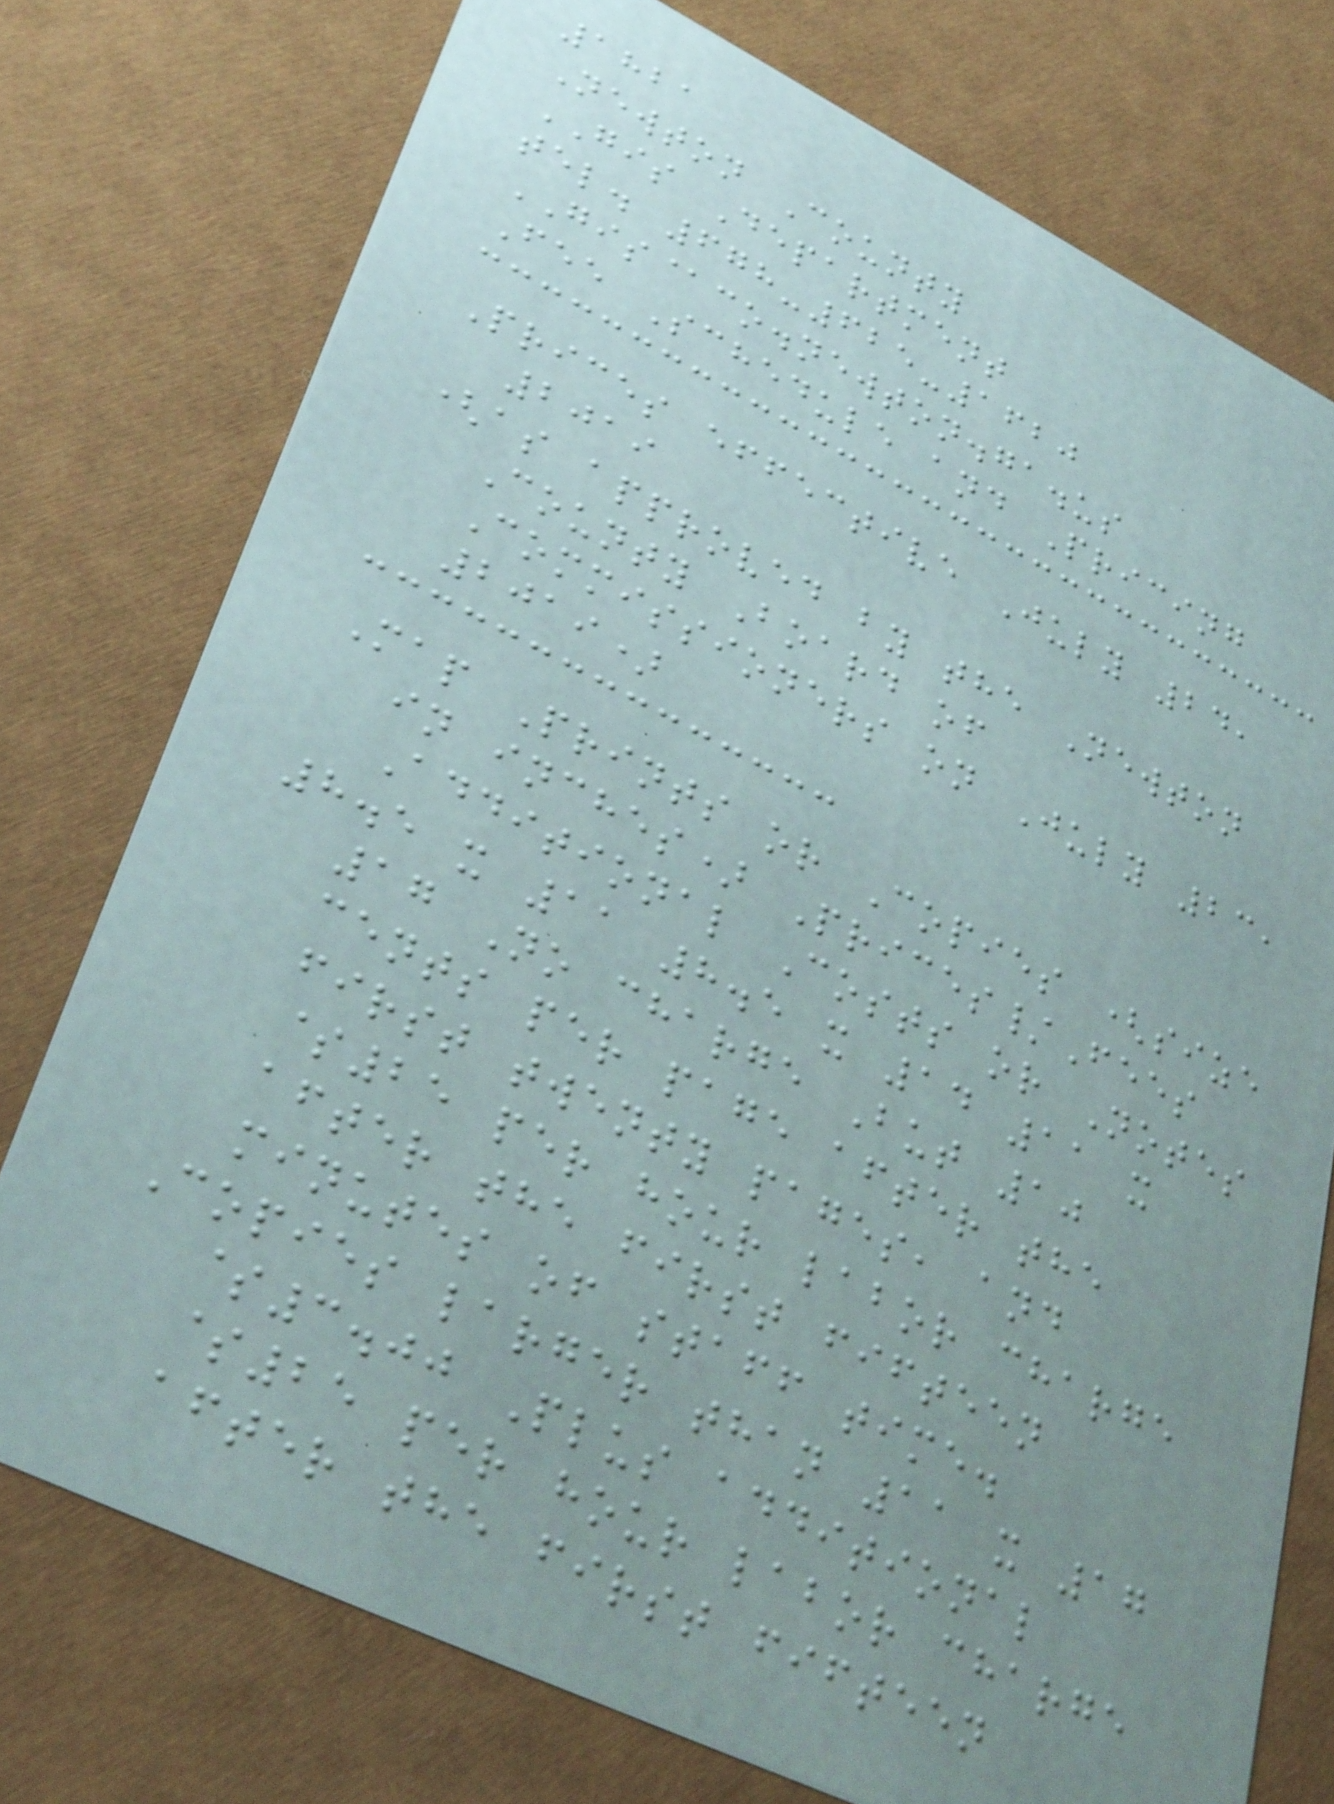1821
Newton County
GIS Department
tel. 678-625-1620
GIS@co.newton.ga.us
Fee Schedule and Pricing
Prices effective July 24,
2019
(as approved by the Newton
County Board of
Commissioners on July 23,
2019)
Map Prints or Copies (size
in inches) Prices/Fees
Additional Costs or Notes
8.5 x 11 8.5 x 14 11 x
17 No charge But 10
cents per page after the
first twenty pages, and
$25 per hour labor charge
after the first fifteen
minutes of staff time.
Copies larger than 11 x 17
$3.00 Plus additional
$25 per hour labor charge
after the first fifteen
